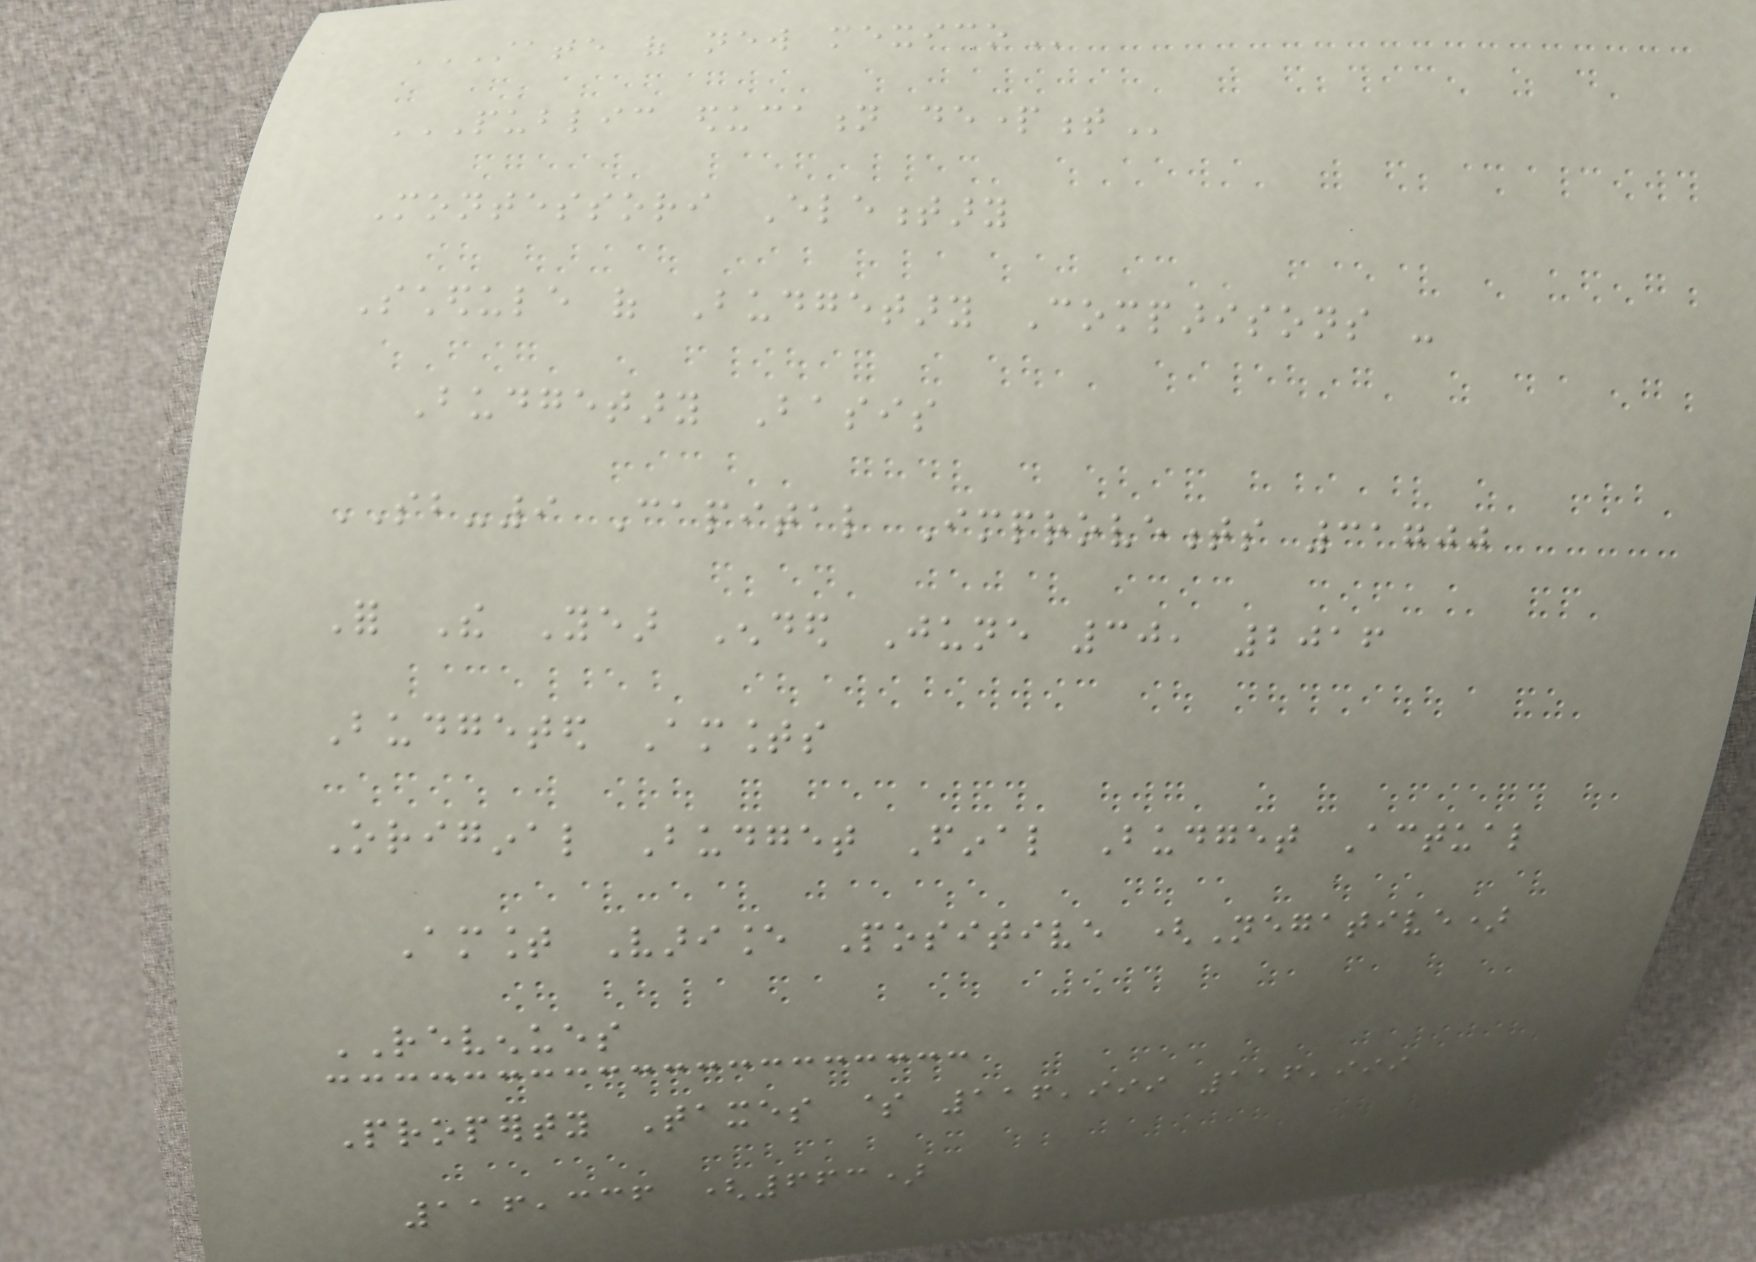STATE OF NEW MEXICO
PUBLIC EDUCATION DEPARTMENT
Montessori Elementary
Schedule of Budgetary Comparisons -
Budgetary Basis
SB-9 Capital Improvements 31700
For The Year Ended June 30, 2016
Budgeted Amounts
Original Budget Final Budget Actual
Amount Variance Positive (Negative)
REVENUES
Property Taxes $ 116,999 116,999
116,336 (663)
